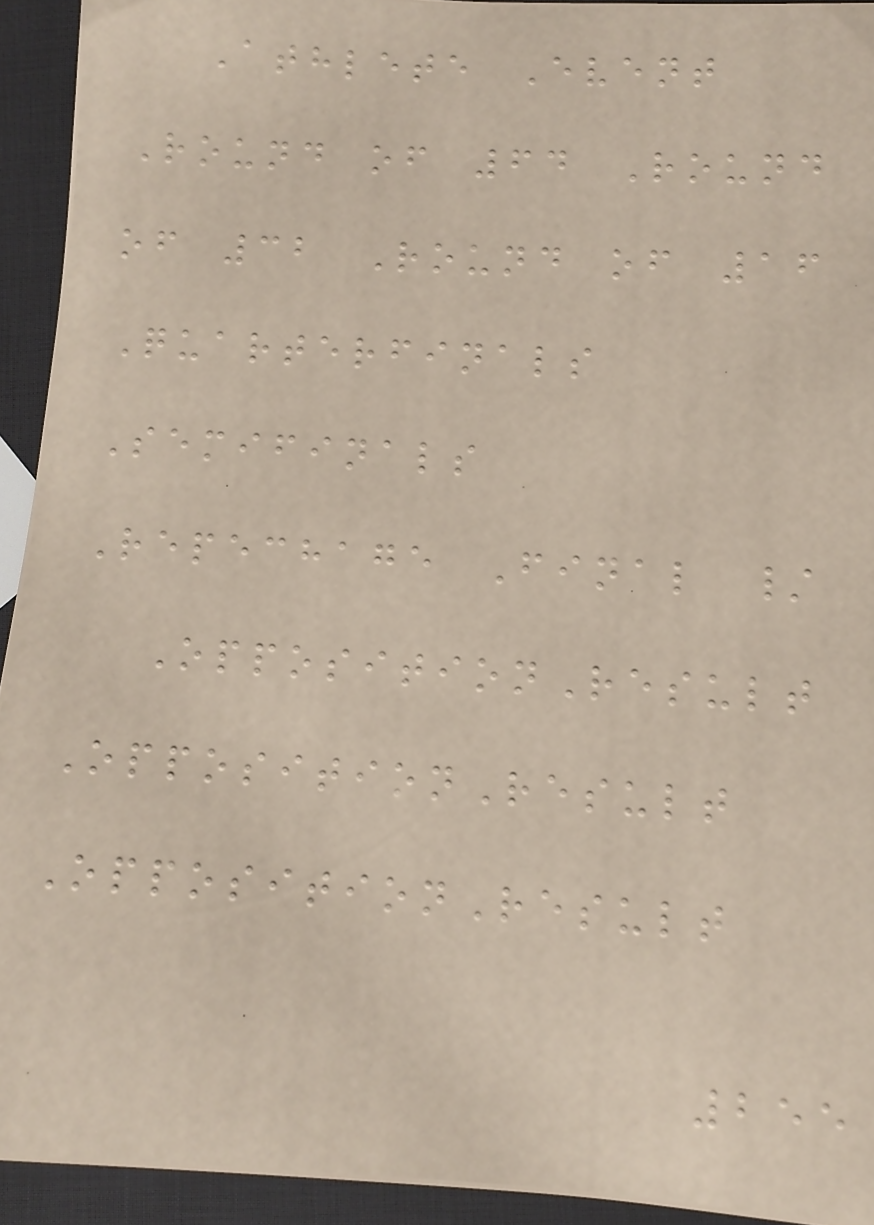Athlete Event
Round of 64 Round
of 32 Round of 16
Quarterfinals
Semifinals
Repechage Final /
OppositionResult
OppositionResult
OppositionResult
255
